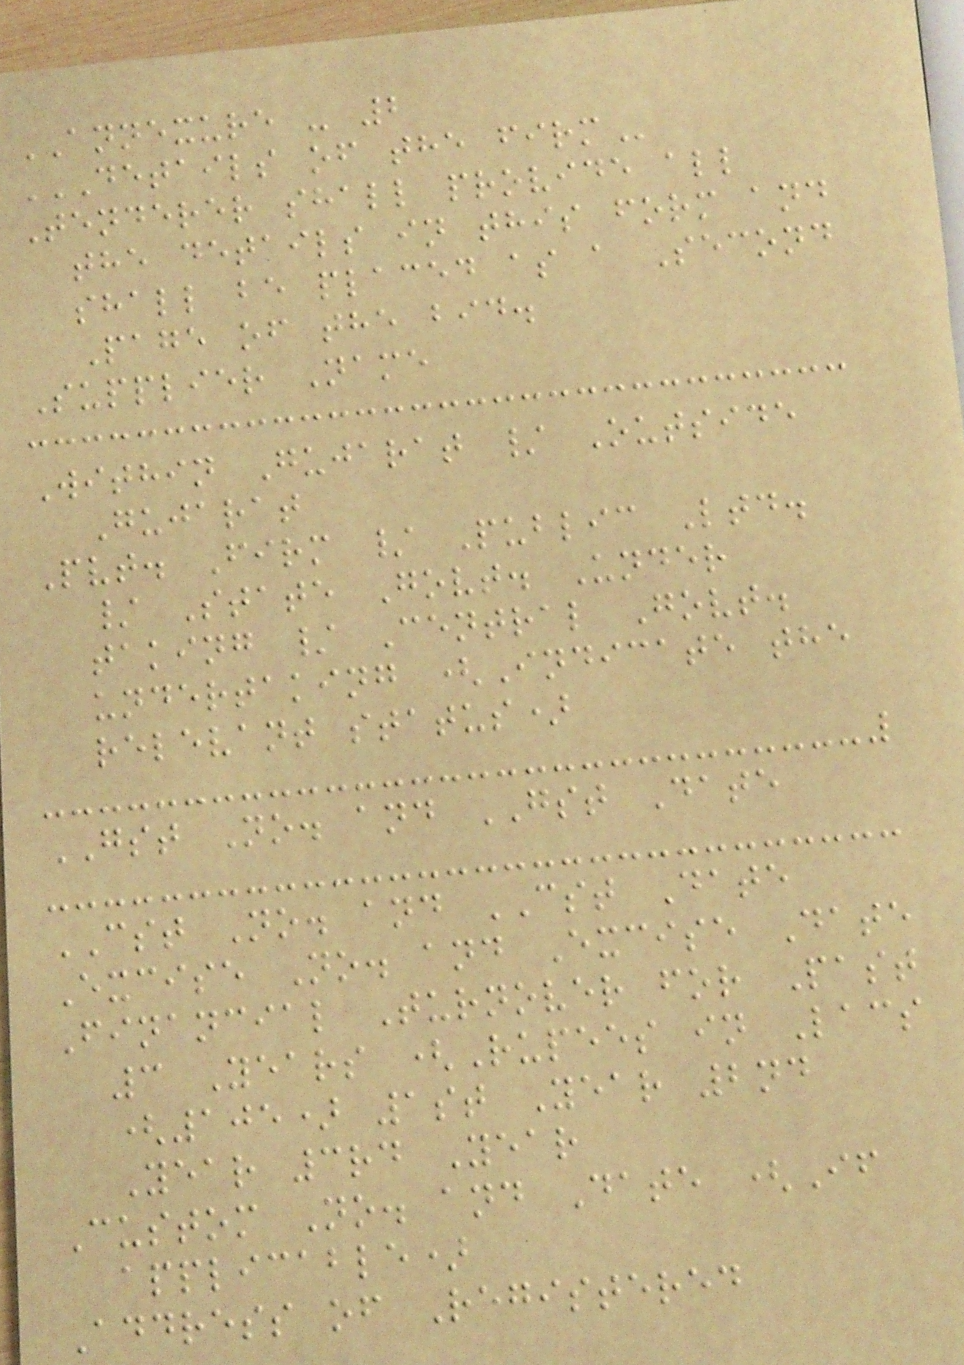ANNEXURE - 2
DETAILS OF THE FIRM
Tenderer shall provide all
the details in this form and
shall be placed as a Second
Page of the bid.
Supplier Name
Within Gujarat / Outside
Gujarat
Pvt. Firm / Public Ltd.
/ State Govt. Under
taking / Central Govt.
undertaking (Indicate the
relevant status)
GST No. and GST Date
CST No. and CST Date
Excise No. and Excise Date
Financial Turnover for Past
3 Years (Rupees in Lacs
(105) 1st Year 2nd
Year 3rd Year
Custom No. and Date (If
applicable)
Address of Registered
